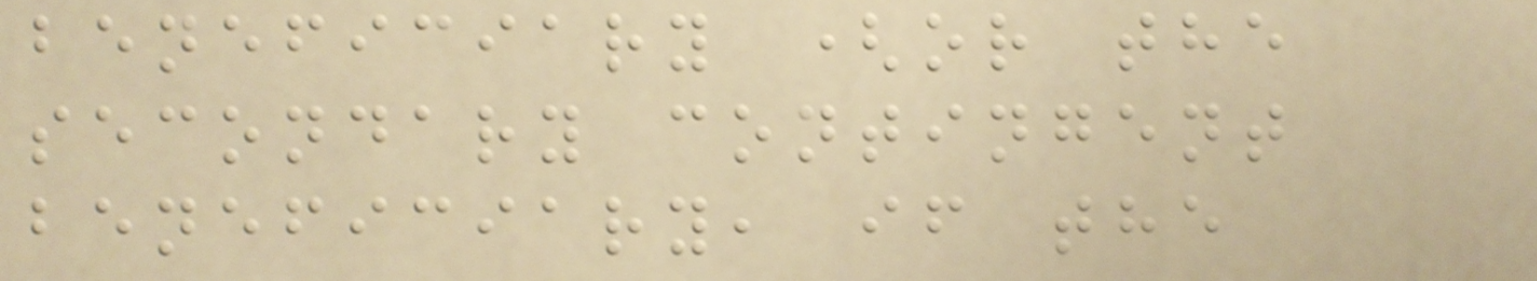beneficiary (or the
secondary contingent
beneficiary, if the
